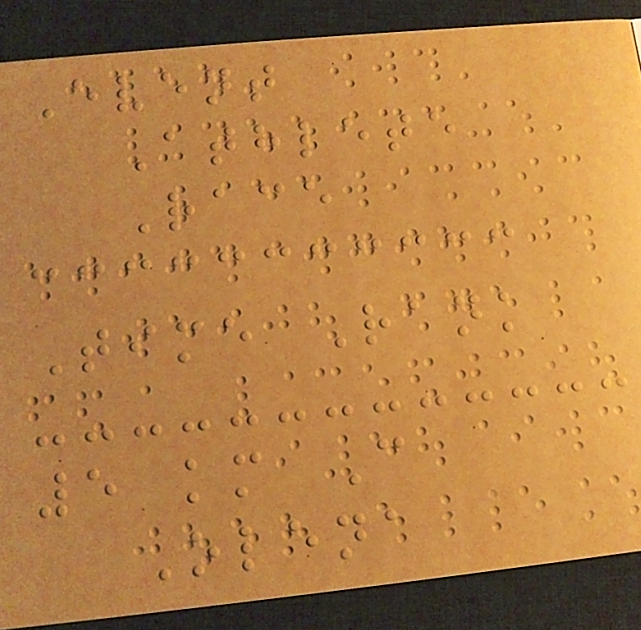Event
Athlete
Race
Time Rank
5 km C
Olena
